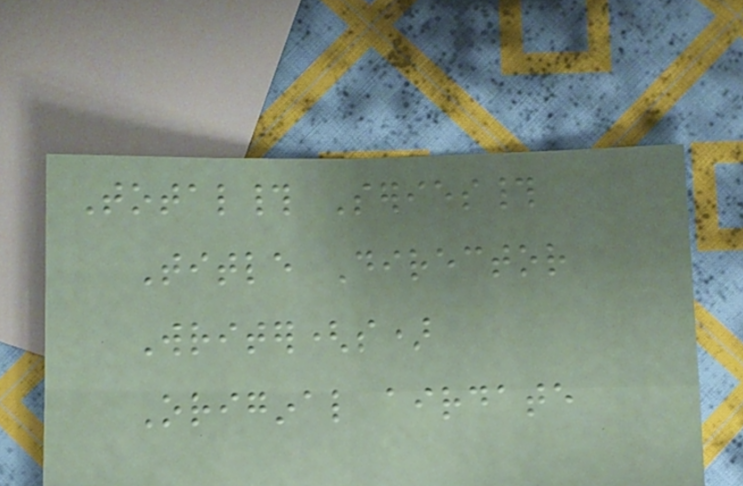Total# Series#
Title Director
Writer(s)
Original airdate
